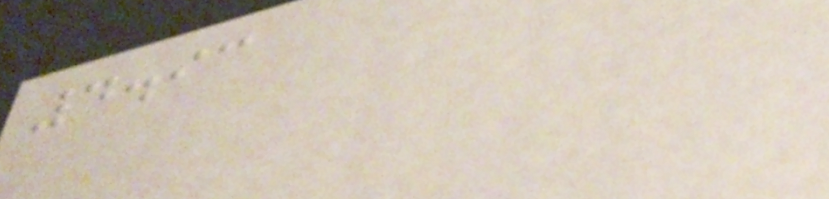4.93
